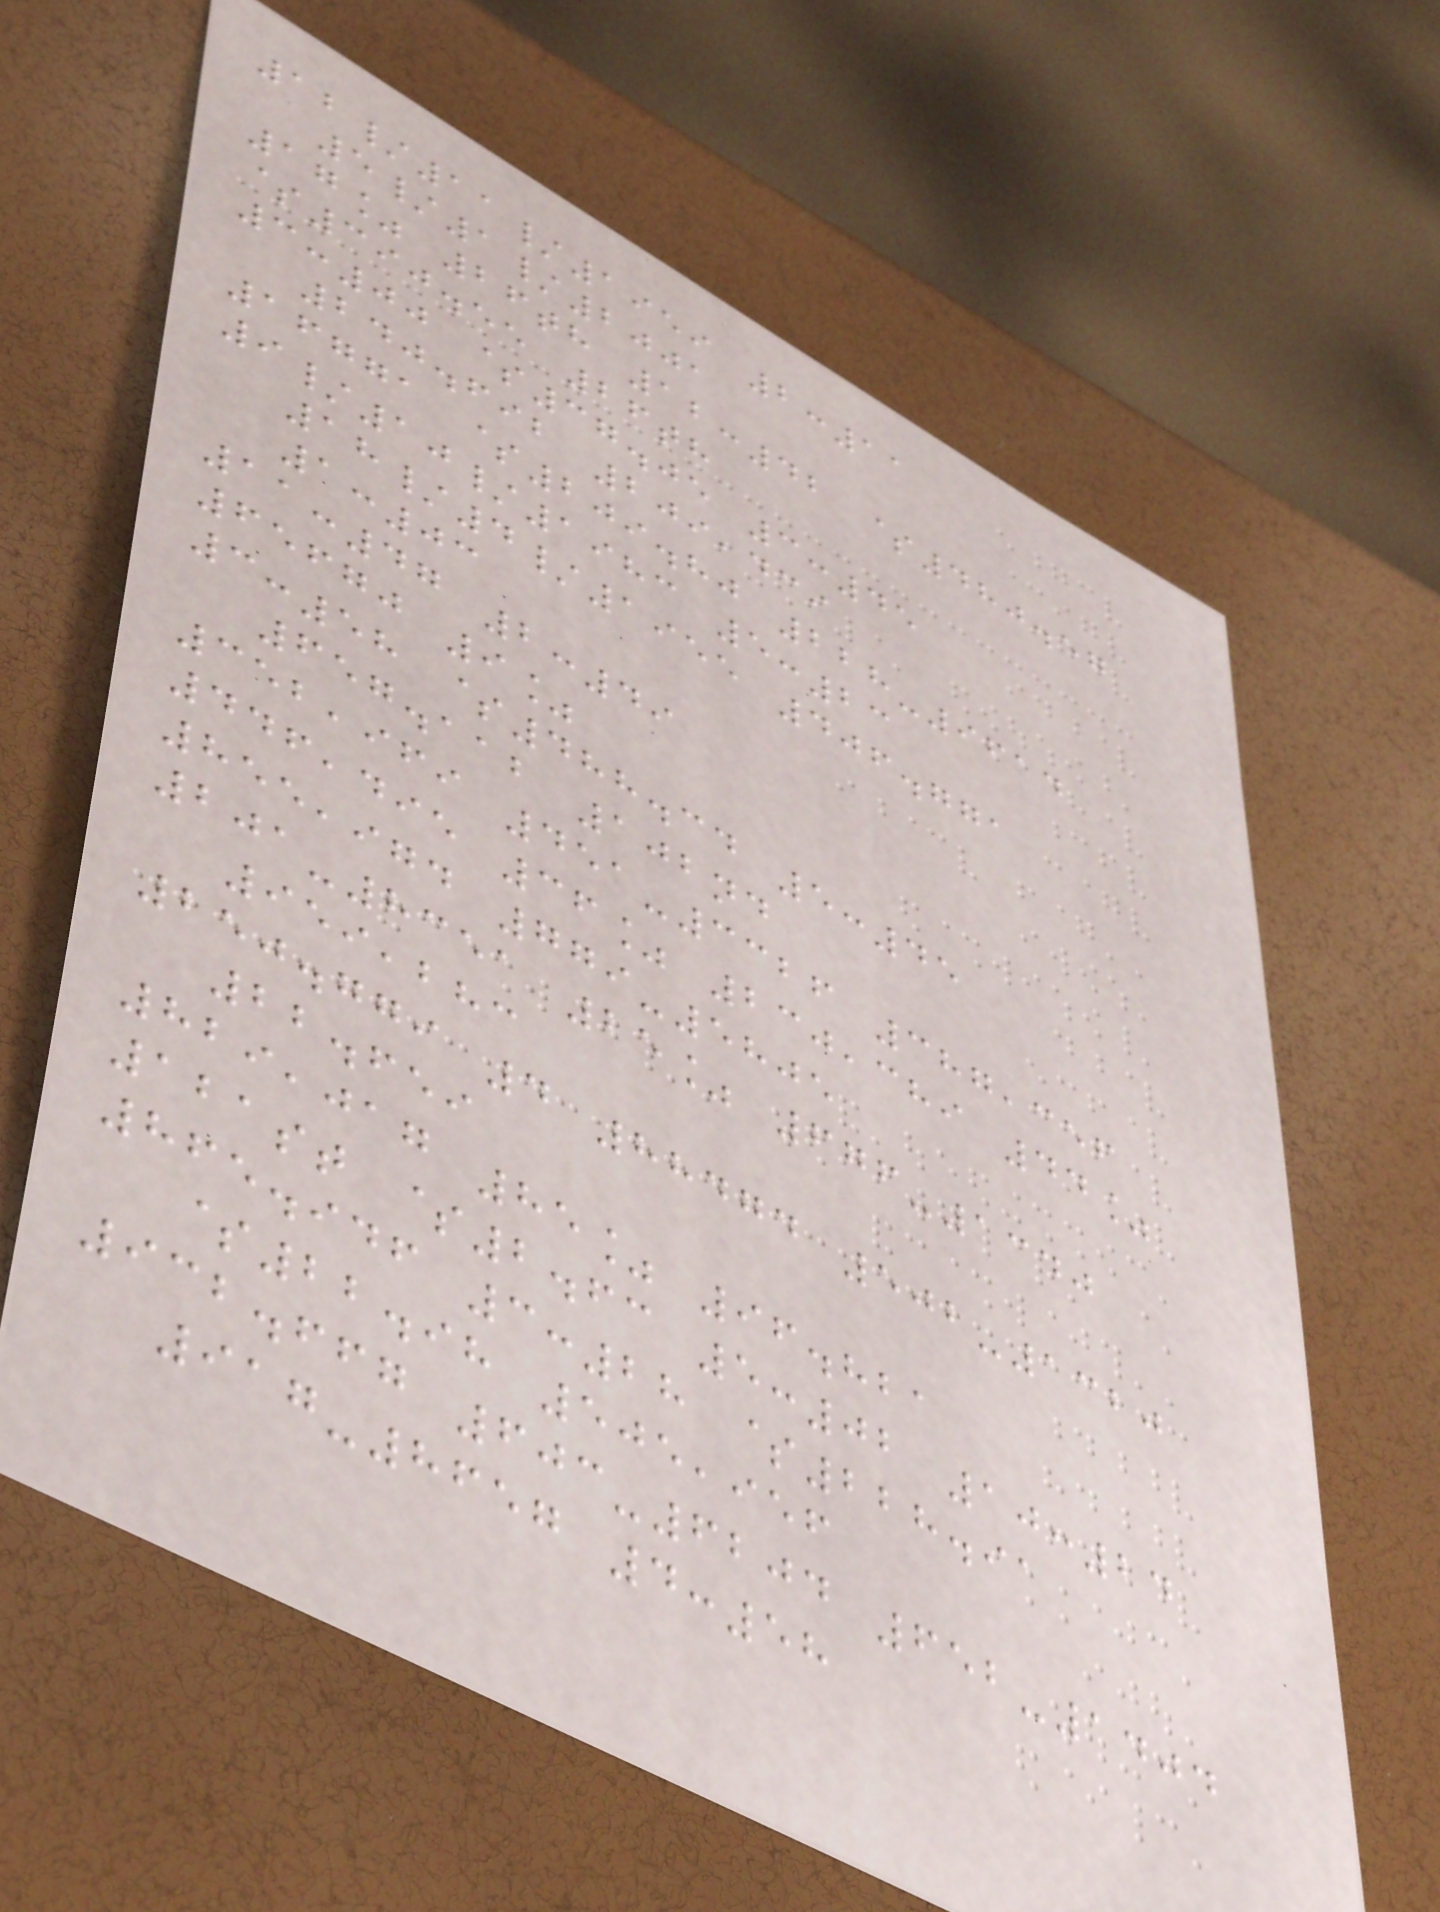12/11/1959 2:11
5/1/2001
17% 26th 12:42 $480.57
$390.55 26th
3:00 $37.05 3:45
240.692 209,439
16771 $209.80 228-9614
9/10/1983 5:23
18/4/1955 406.771
1:03
11:47 2:49
65670 9%
3:58 $488.34 5:45
657.112 102nd
352,969 451-3326 387,356
446,495 36% 230,389 44%
855,974 779-5805
201-8351 25% 676-1340
959,283
250.779 4 88474 502-1320
22.659
829,017 85% 96.821
121st $2.63 5:02 10:24
865.946 3:28 $228.91
$22.98 505,956
932.667 603-6204 652-1404
917-8657 4:58
